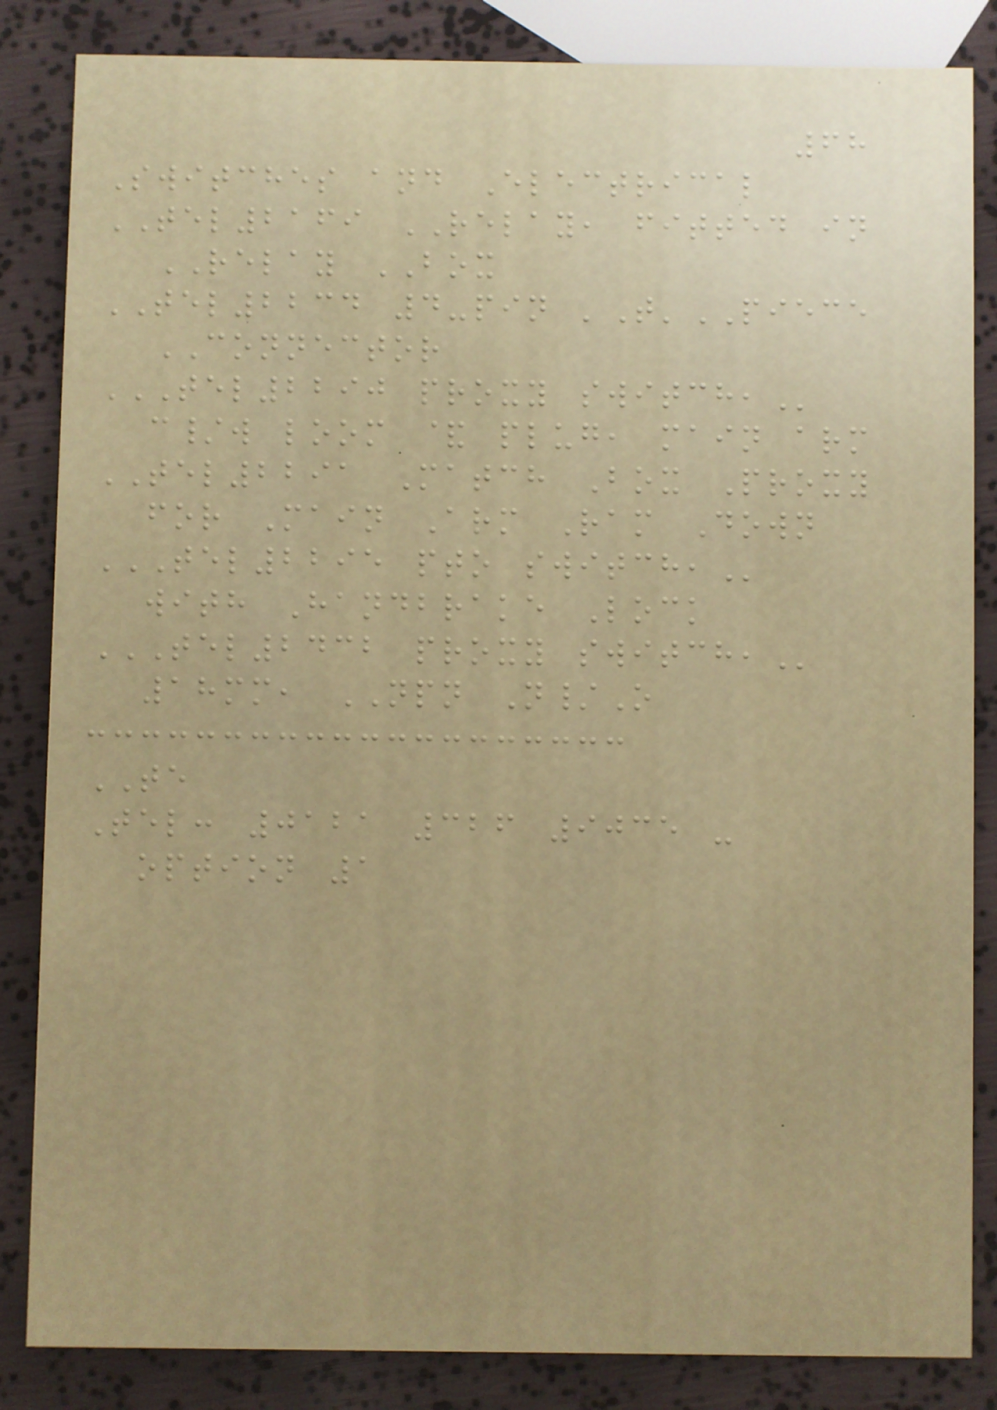68
Switches and Electrical
TEL2169 RELAY, fitted in
RELAY BOX
TEL2234 4-pin 'T'PIECE
CONNECTOR
TEL2290 PROXY SWITCH,
c/w loom & plug, main arm
TEL2291 Match Box Proxy
for Main Arm Ram Down
TEL2295 PTO SWITCH,
with Handbrake Lock
TEL2432 PROXY SWITCH,
18mm, NPN N/O
TE
Tel: 0121 326 9035 -
option 1
